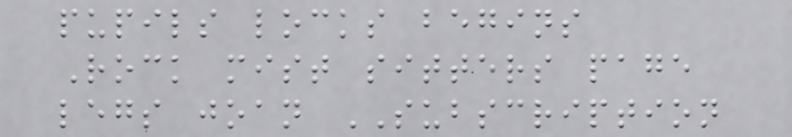pupils locks begins
Rock mist sitters page
legs joan SUBSCRIPTION
